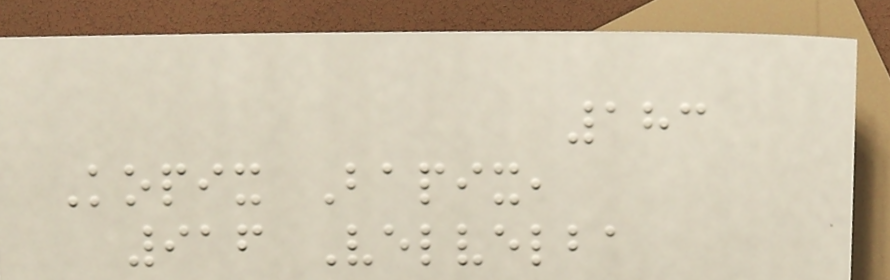183
Kopix Bapix,
916 Velvelba
